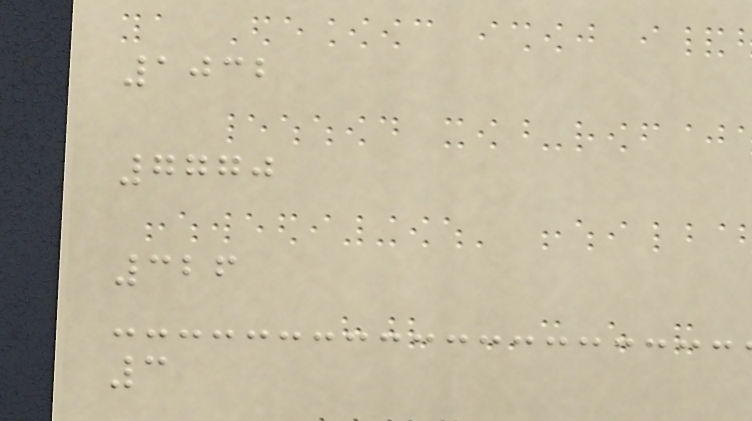1032
7770
326
3
